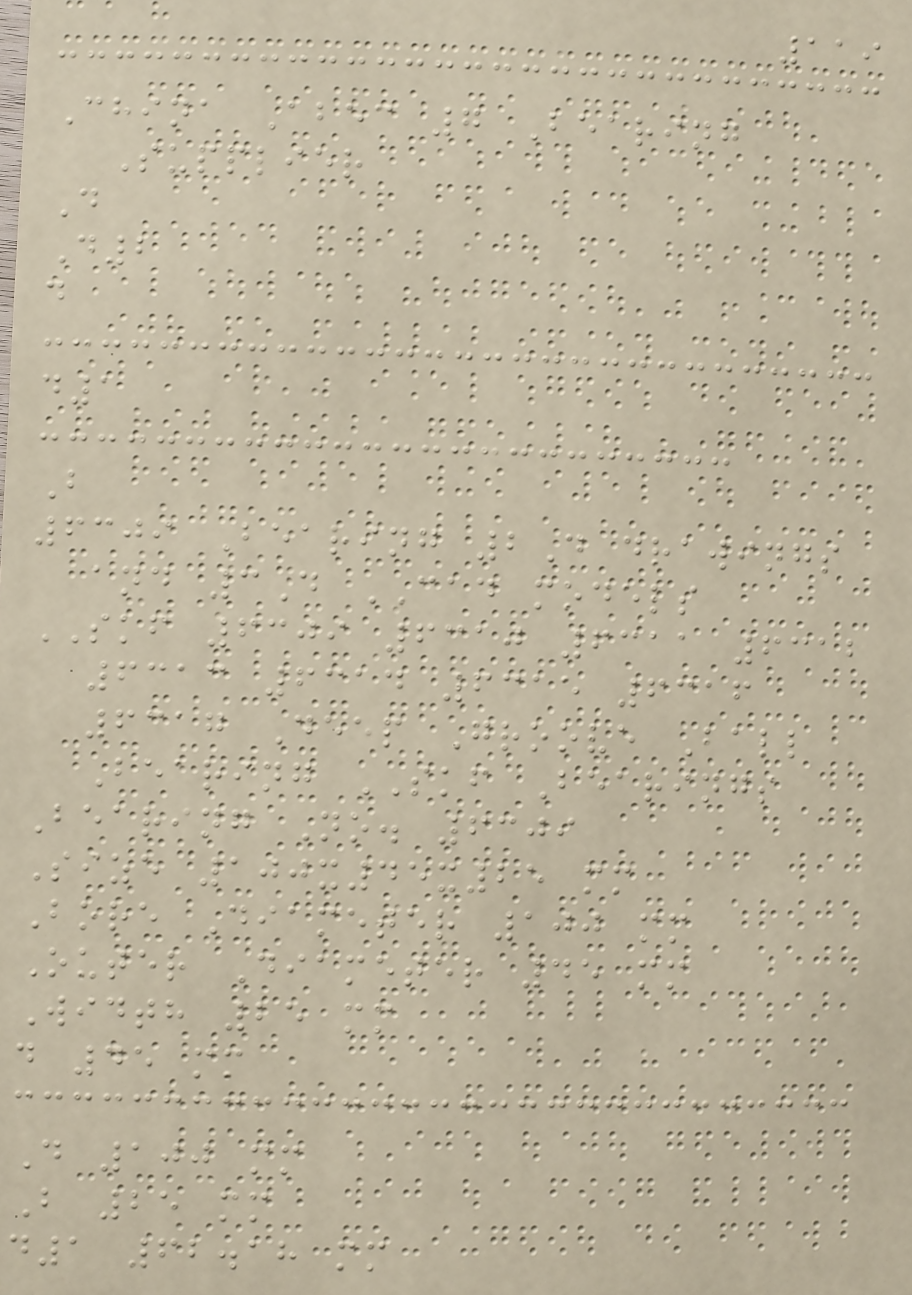119
China Abec 7 Bearing
Supplier
D
D2
d
d1
B
6309 Bearing 2D drawings
and 3D CAD models
SKF 6309 6310 6311 6312
6313 6314 6315 6316
6317 Deep Groove Ball
Bearing SKF Bearings
Bearing No. 6309
Size 100x45x25 mm
Bore Diameter 100 mm
Outer Diameter 45 mm
Width 25 mm
d 45 mm
D 100 mm
B 25 mm
d1 62.18 mm
